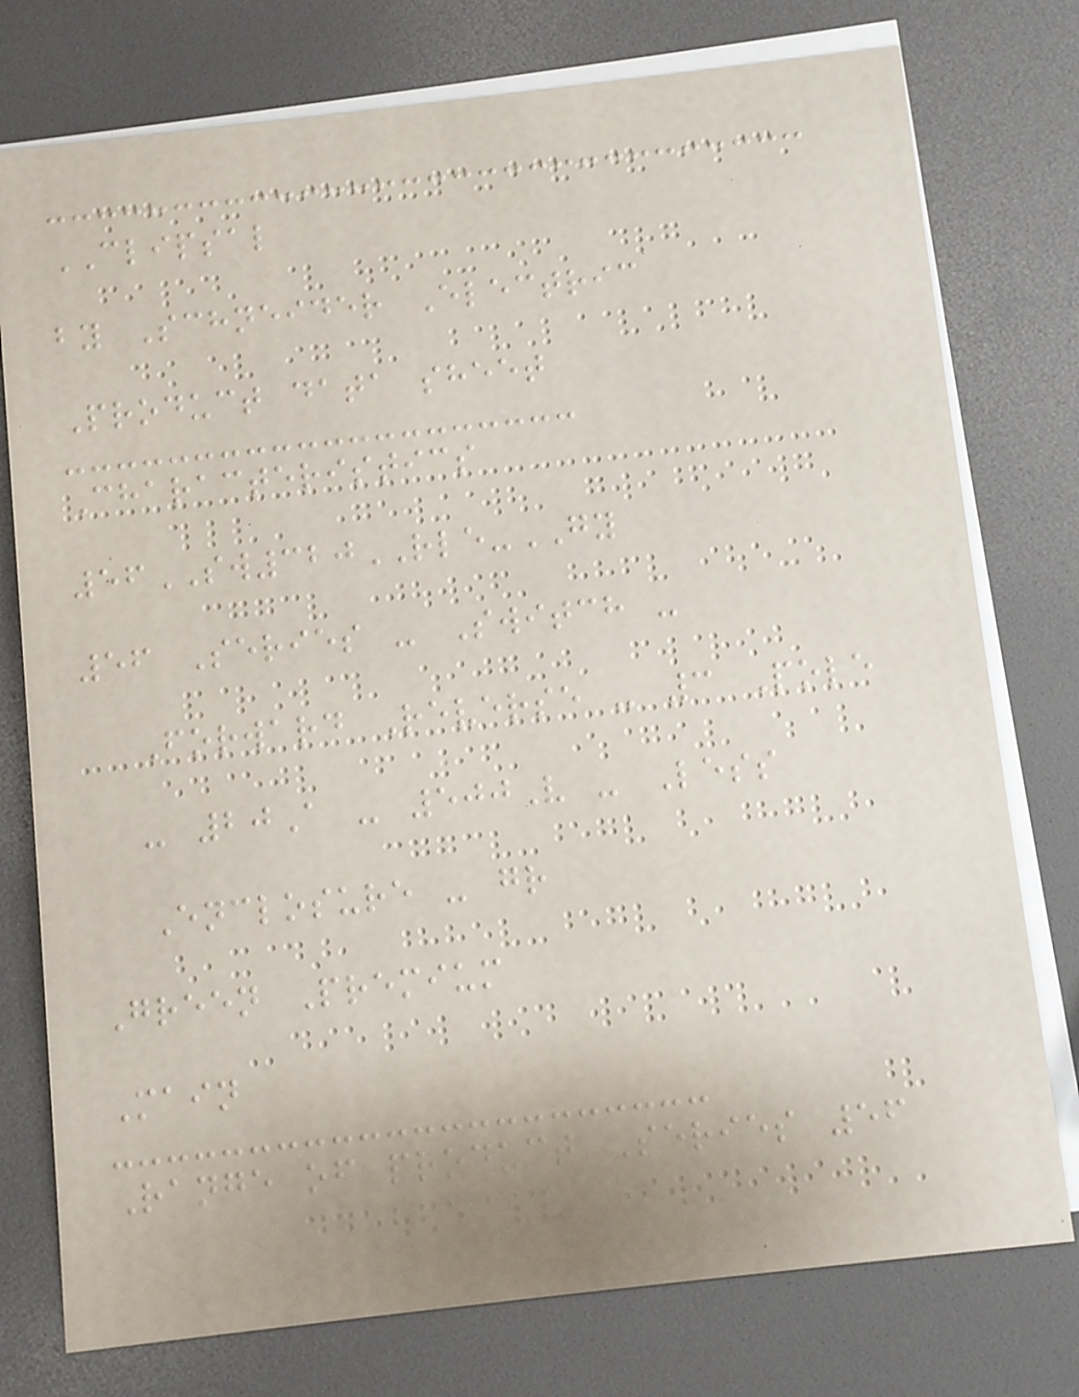CLIPSAL
by Schneider Electric
Product data sheet
Characteristics
56SW320RLE-GY
56 Series - Switch -
Forward Reverse - 3 Pole
- 20A - 500V - Less
Enclosure - gr
Green Premium
Main
Range of product Series 56
